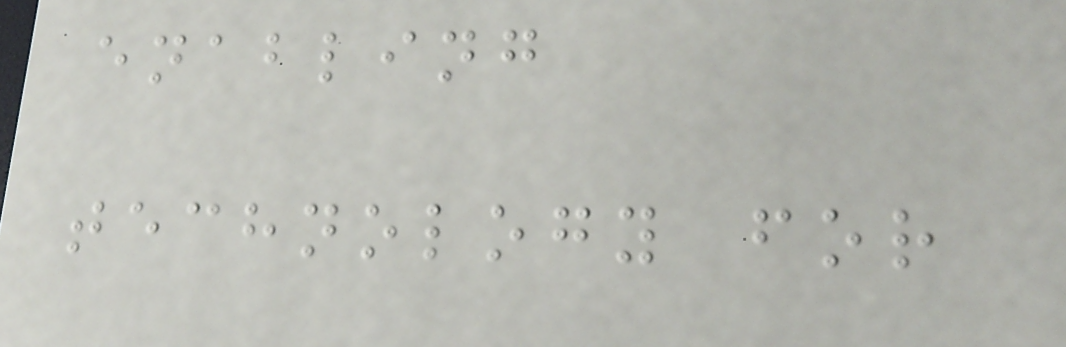enabling
technology for
